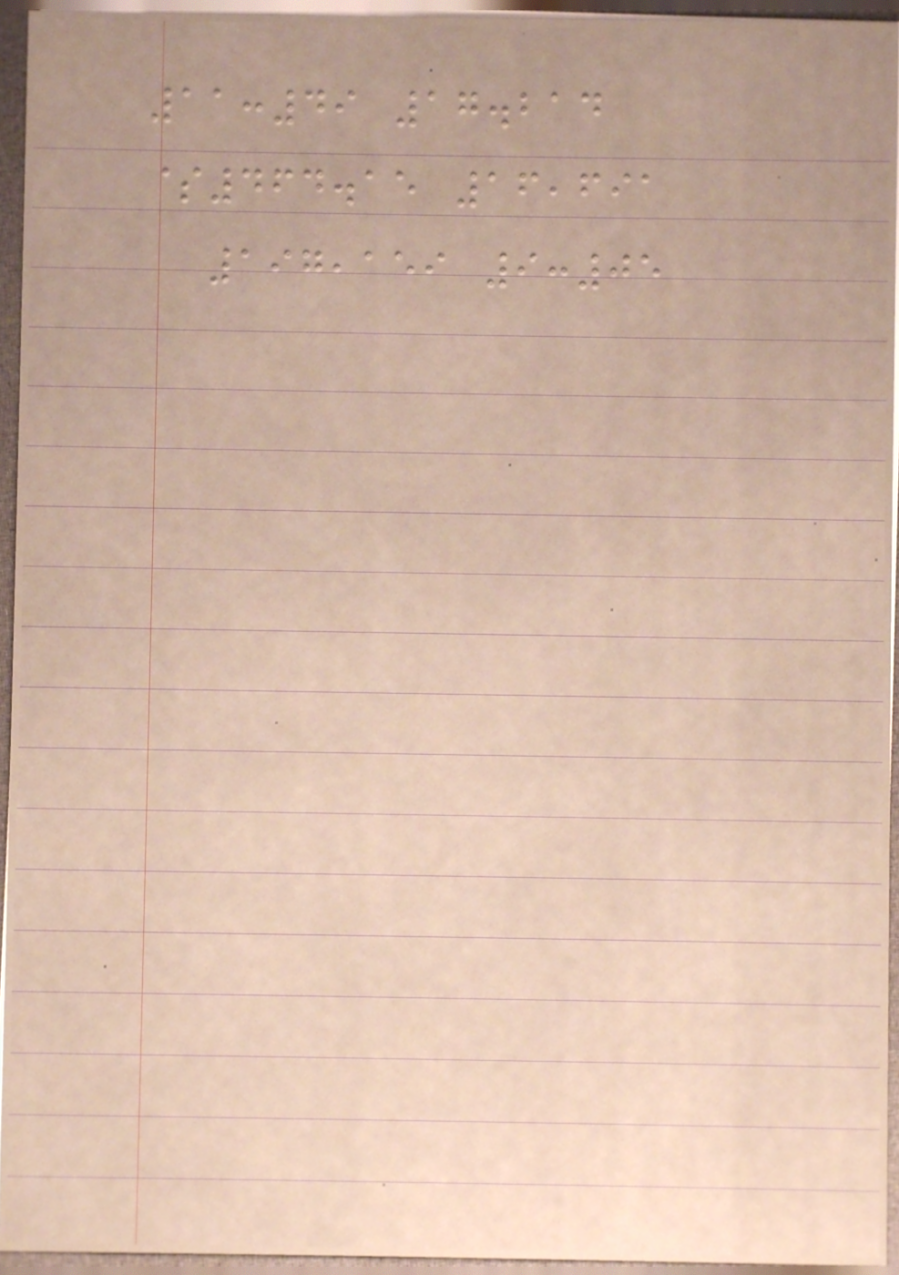11:49 17.214
$464.15 16,691
197,159 9:05
